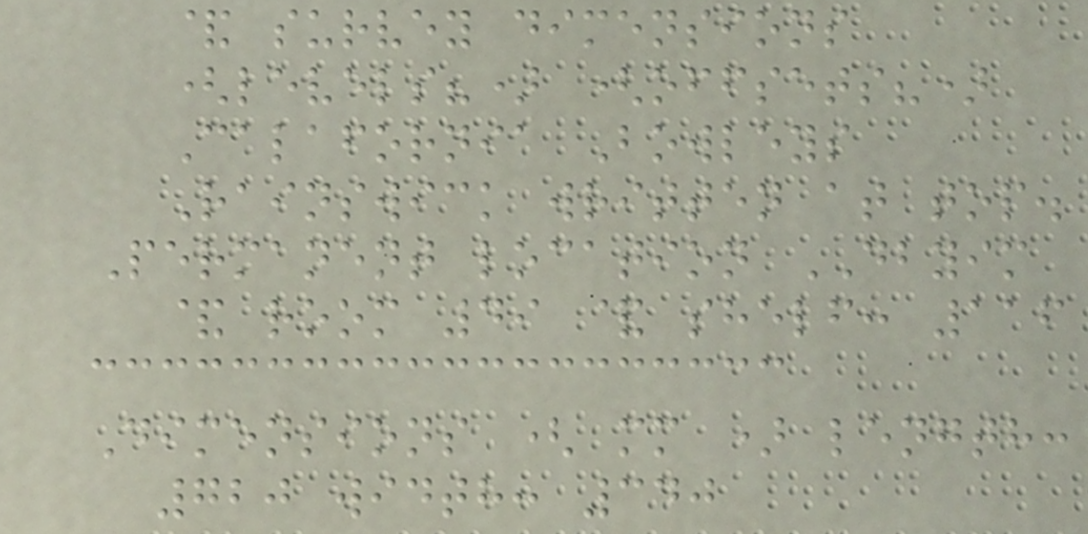& survey dimensions
(levels?) (offsets?)
Calafornia Bowleys
Rainswick written at top.
Permanent location DBYIM
& room 49 & shelf: 116
Dimensions ( mm ) length:
720 width: 340
